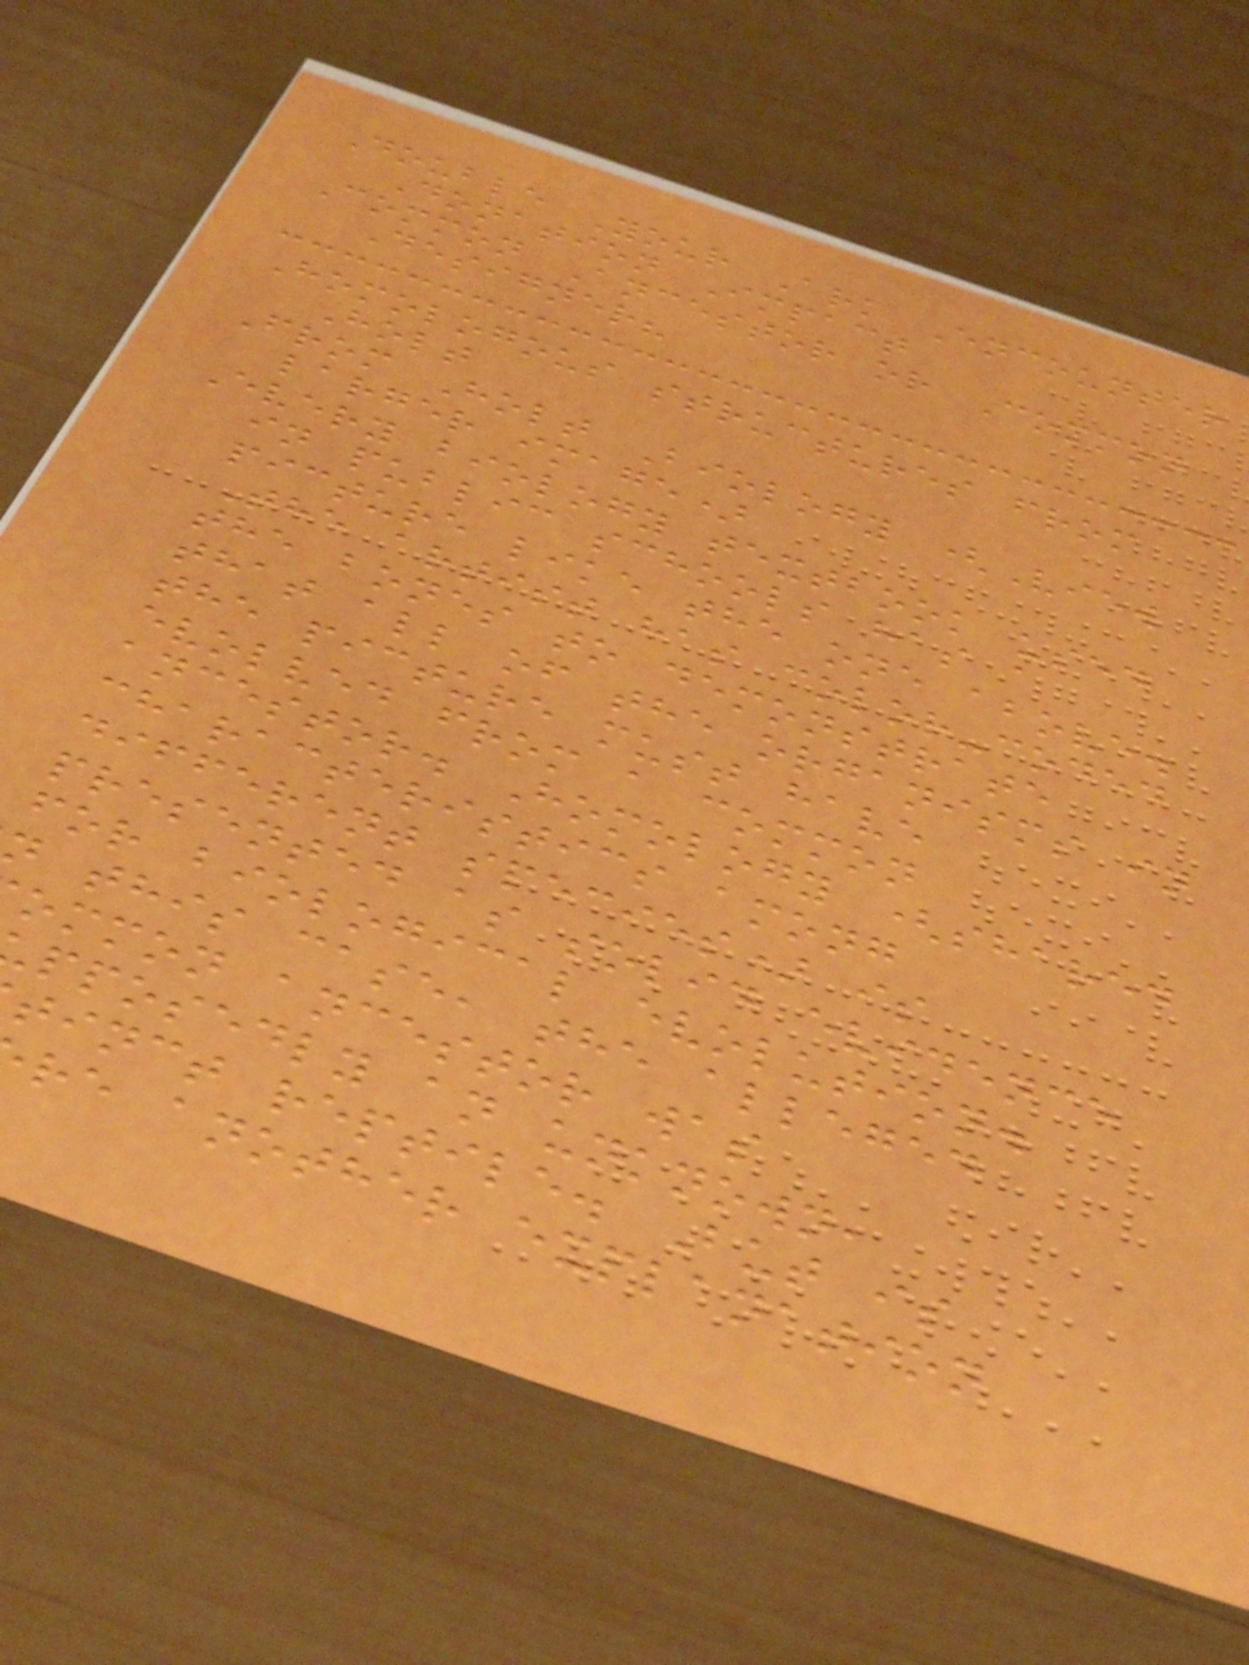Double Your Ark Encounter
Donation Impact
Common Ancestor or Common
Designer?
Homologous structures from
Holt
From Holt Biology (View
larger image)
Every biology textbook used
in public schools has a
picture like the one above.
The artist has color-coded
the bones to demonstrate
that all of the organisms in
the picture must have
evolved from a common
ancestor. Homology (shared
characteristics among
different species) is
presented as solid evidence
for biological evolution.
n this case, the alleged
ommon ancestor was
pposedly an unknown,
tinct reptile. But is
re another explanation
